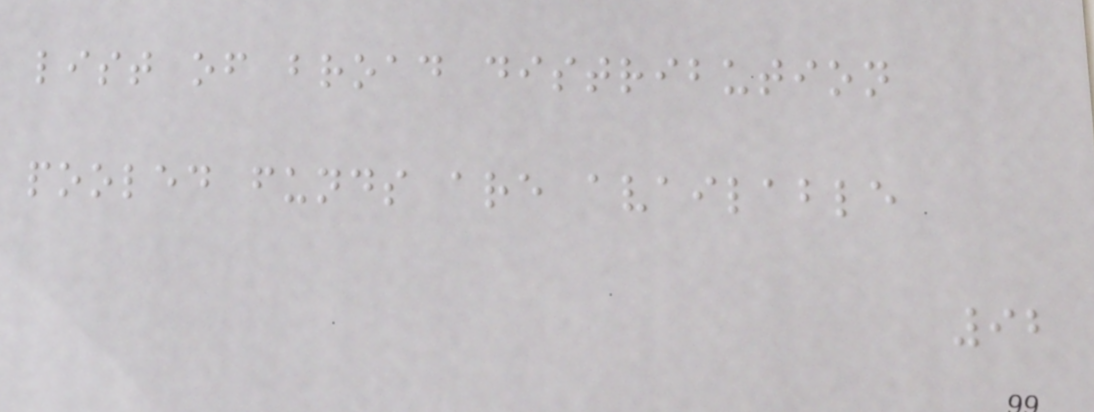list of broad distribution
pooled funds are available
92
